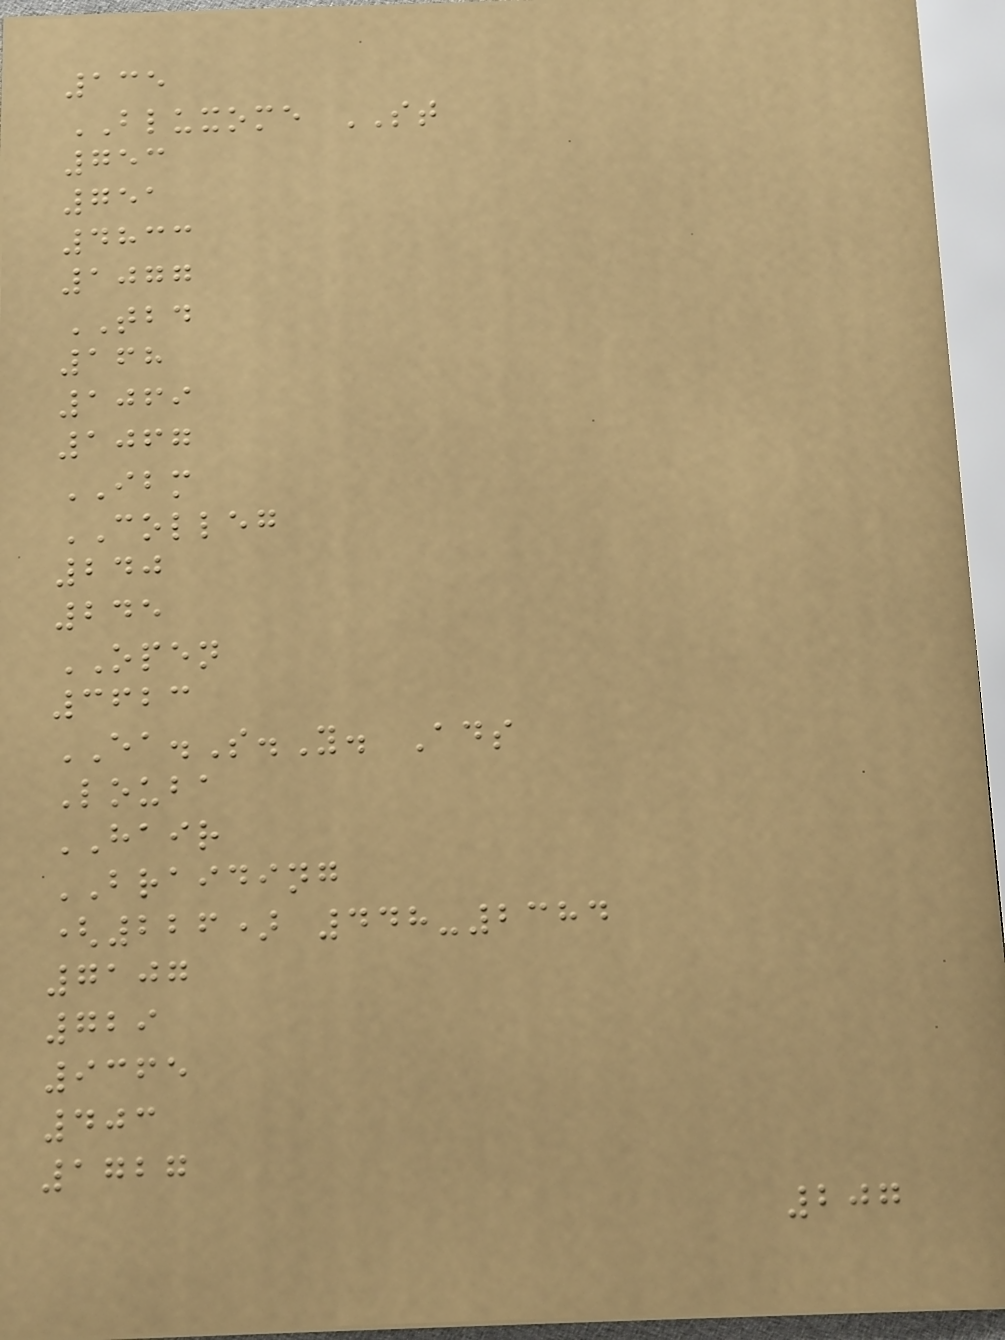135
BLUXOME ST
753
751
4833
1077
TBD
168
1069
1067
IBM
COLLEG
240
245
OPEN
3623
EA.S.Y. Ads
Louba
HAIR
BRAIDING
(226) 448-2384
7107
729
9365
403
1727
207
